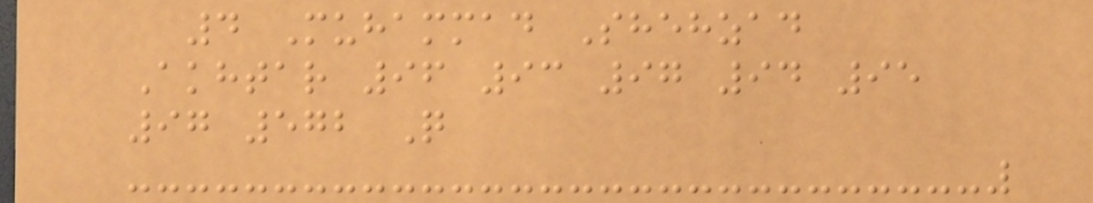4 Muhammad Shehzad
Akhtar 96 93 97 94 95
97 572 Q
